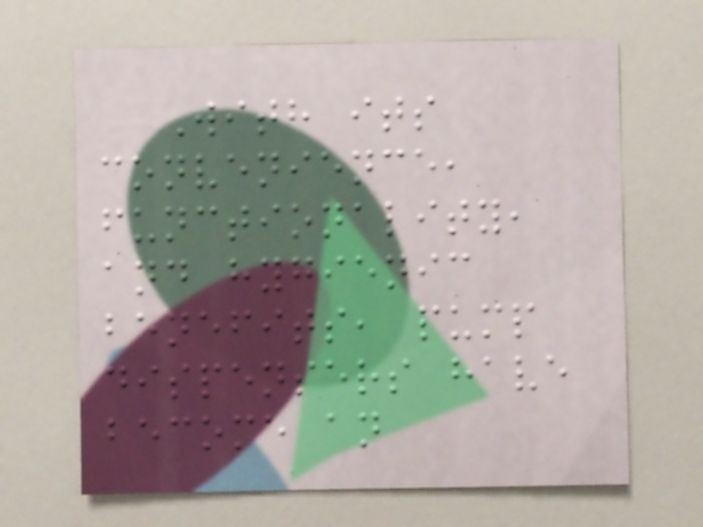With its
convenience,
functionality,
and hygienic
benefits, pump
dispensers have
become an
